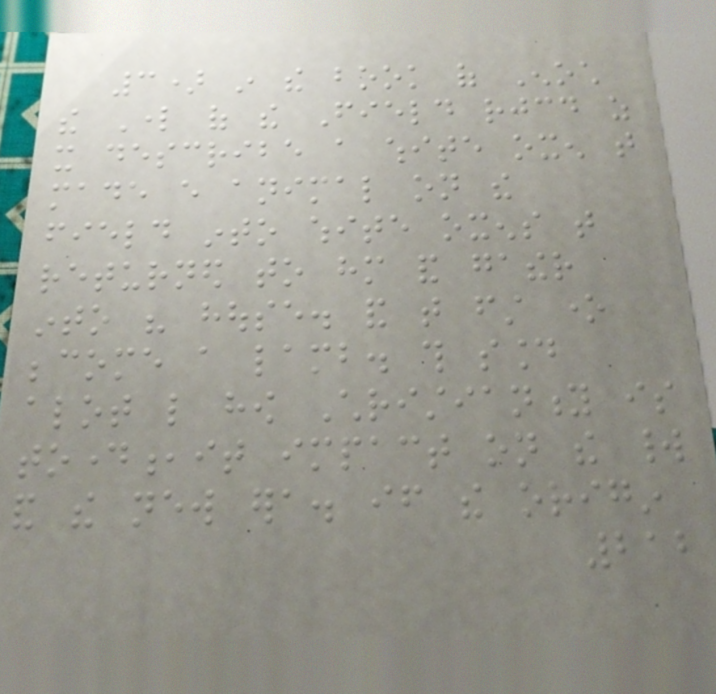3) in the book of Enoch
the Lord of the Field rejoiced as
it describe a white oxen that
made every animal on the
field into white oxens that
returned to him and gather
into his house. and that first one
become a lamb. this sound
alot like how Christianity is
today,it impact on the world
and the new era. if the origin
212
